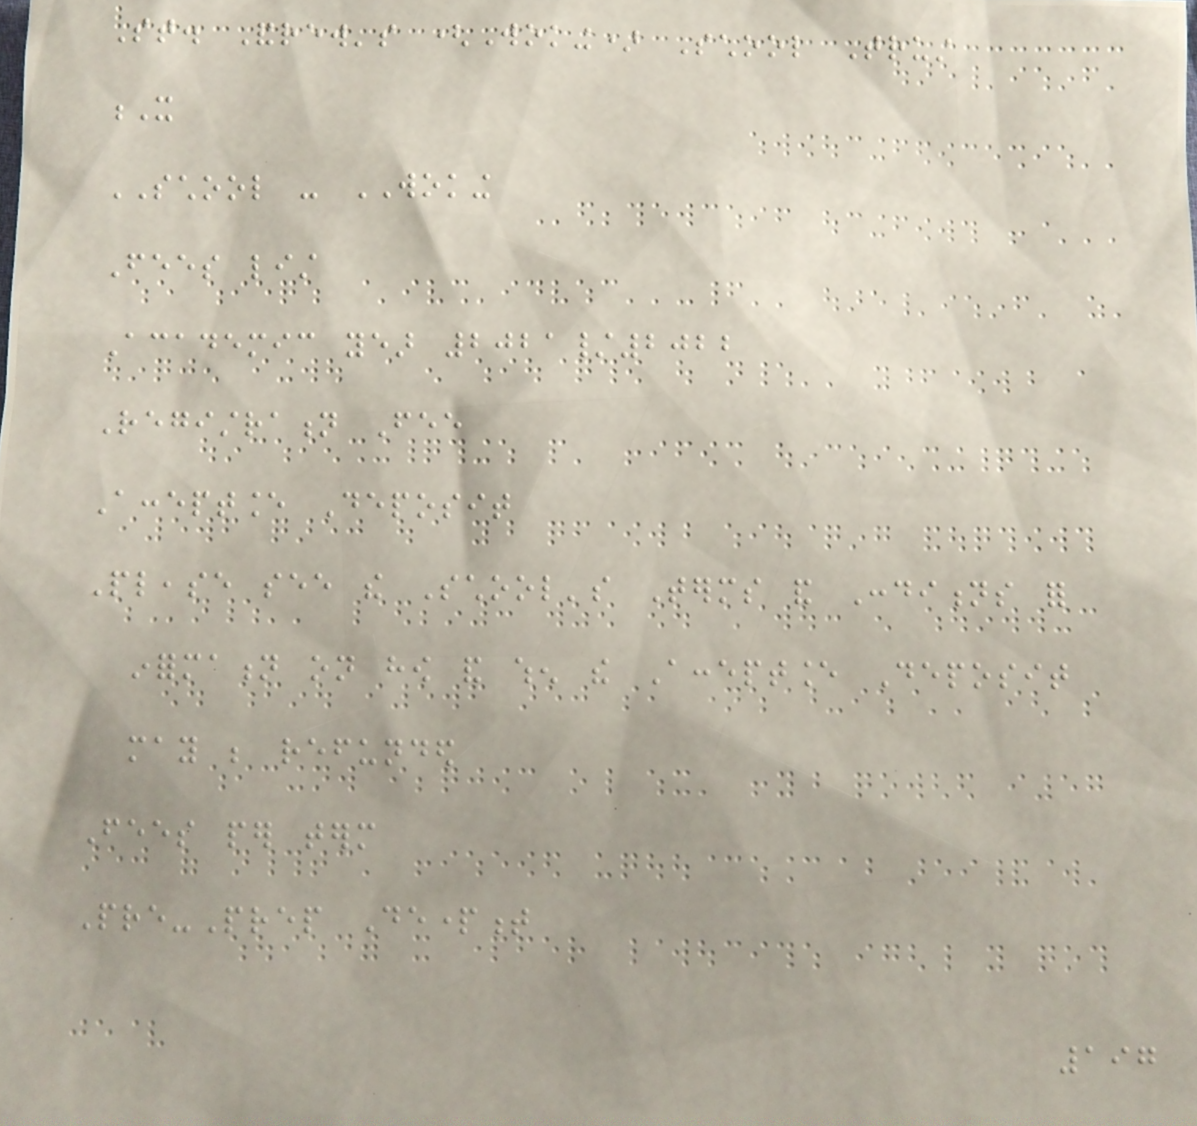St. Andrew's (Woking) School Trust
X
SCHOOL - WOKING
Fees list
Academic year 2021/2022
Registration Fee
Acceptance Deposit
Please see the School's Terms and Conditions for
information on how and when the Acceptance Deposit
may be refunded
Fees per term
Pre-Prep Department
197
